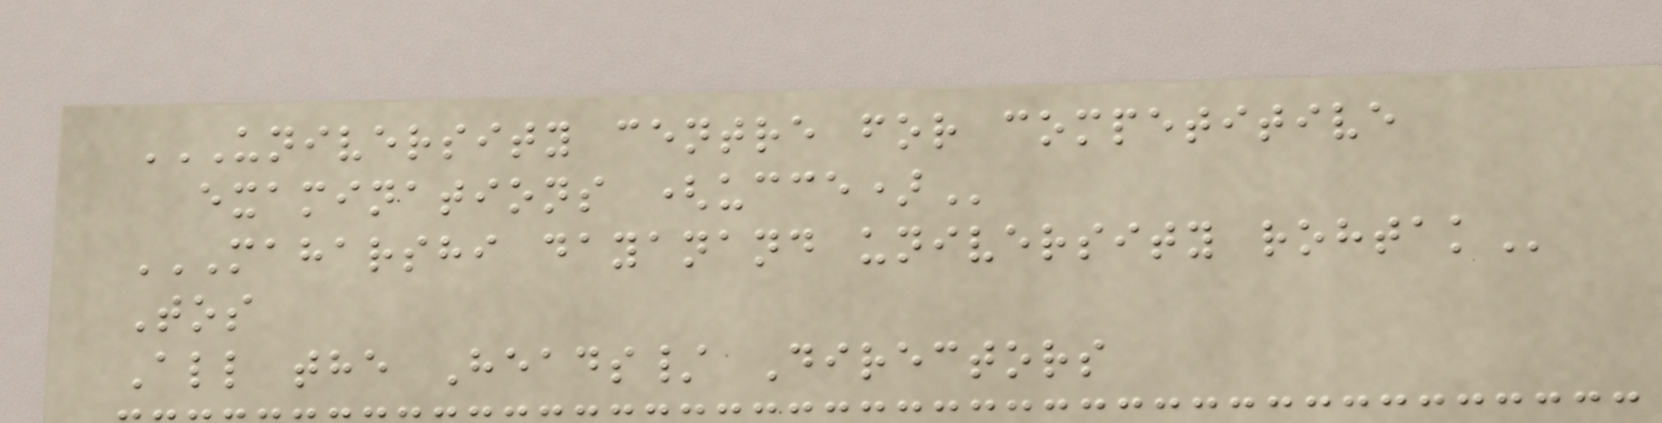UNIVERSITY CENTRE FOR COMPETITIVE
EXAMINATIONS (UCCE)
MAHARSHI DAYANAND UNIVERSITY ROHTAK
Tos
All the Heads/ Directors
